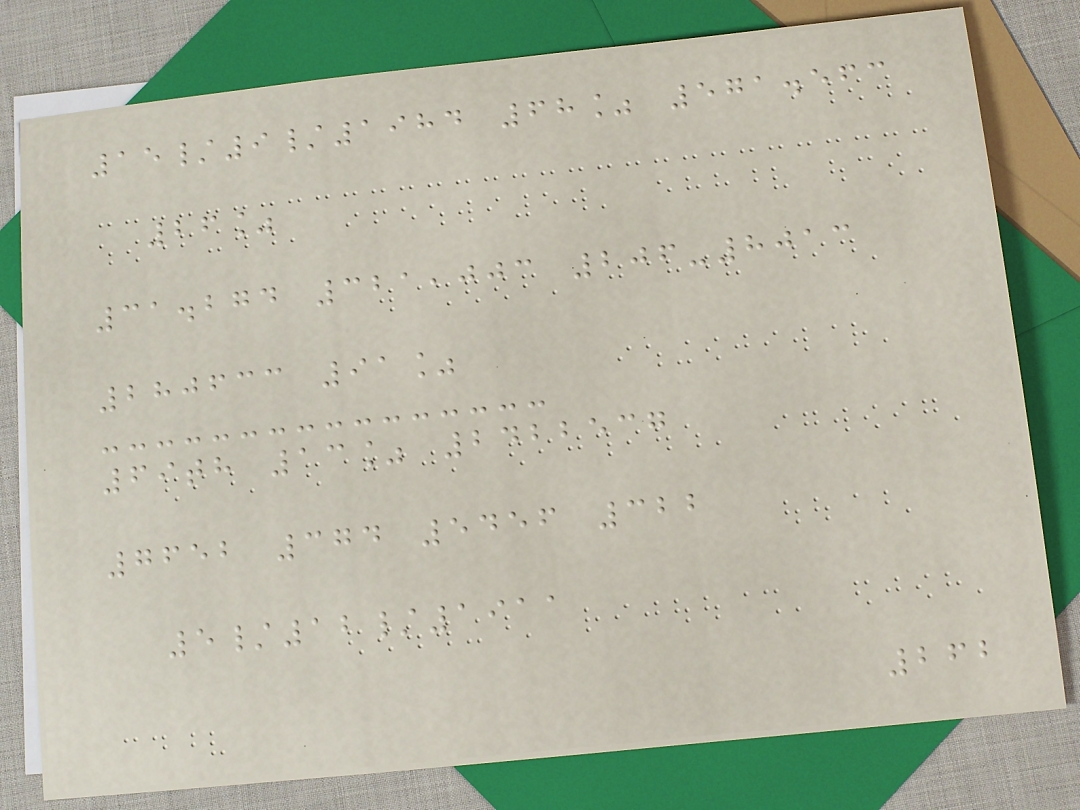15/9/1984 68% 571.563
26%
31.274 321,003 206-8013
280633 91%
69th 13% 2422537
7652 374 5456 322
5/12/1911
262
